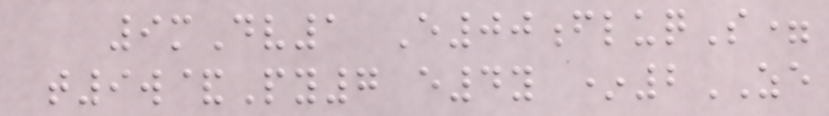9mDv1 E00fluqS=
t9w&Py7 e4y *2ZE
